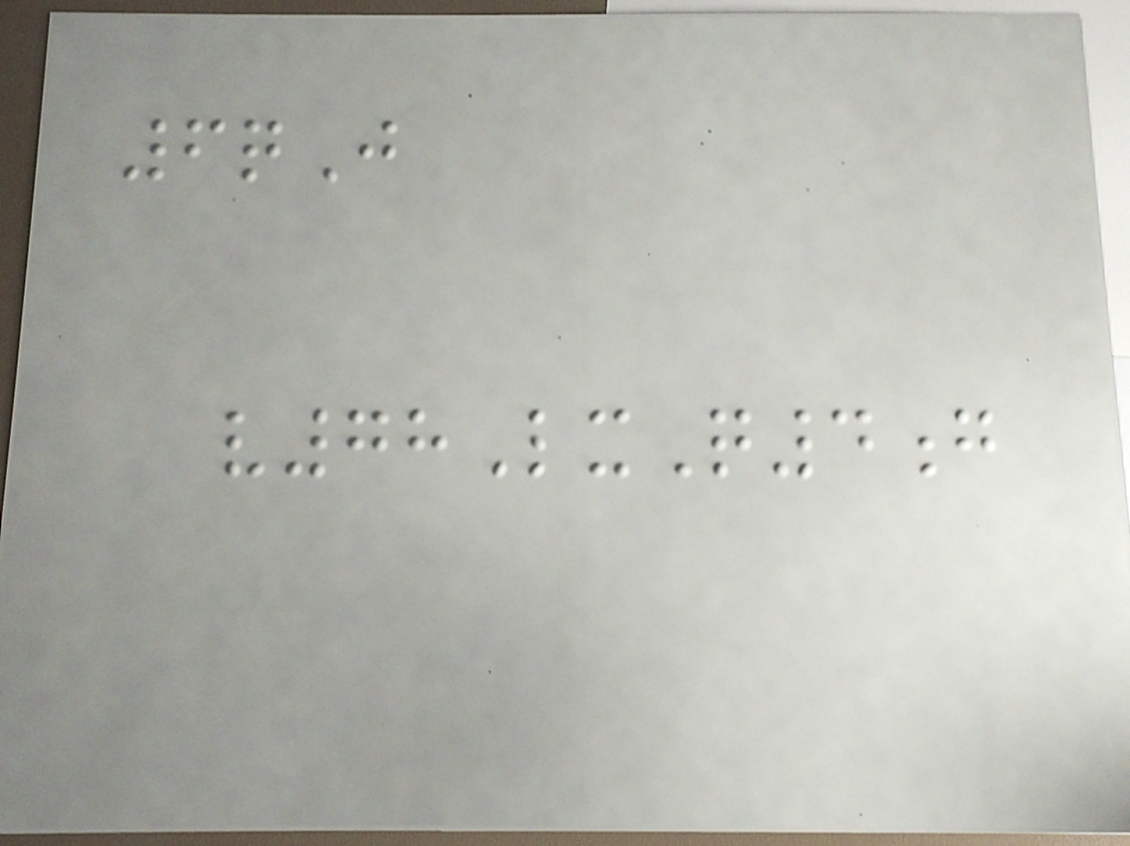6qJ
v78LxQ4g
